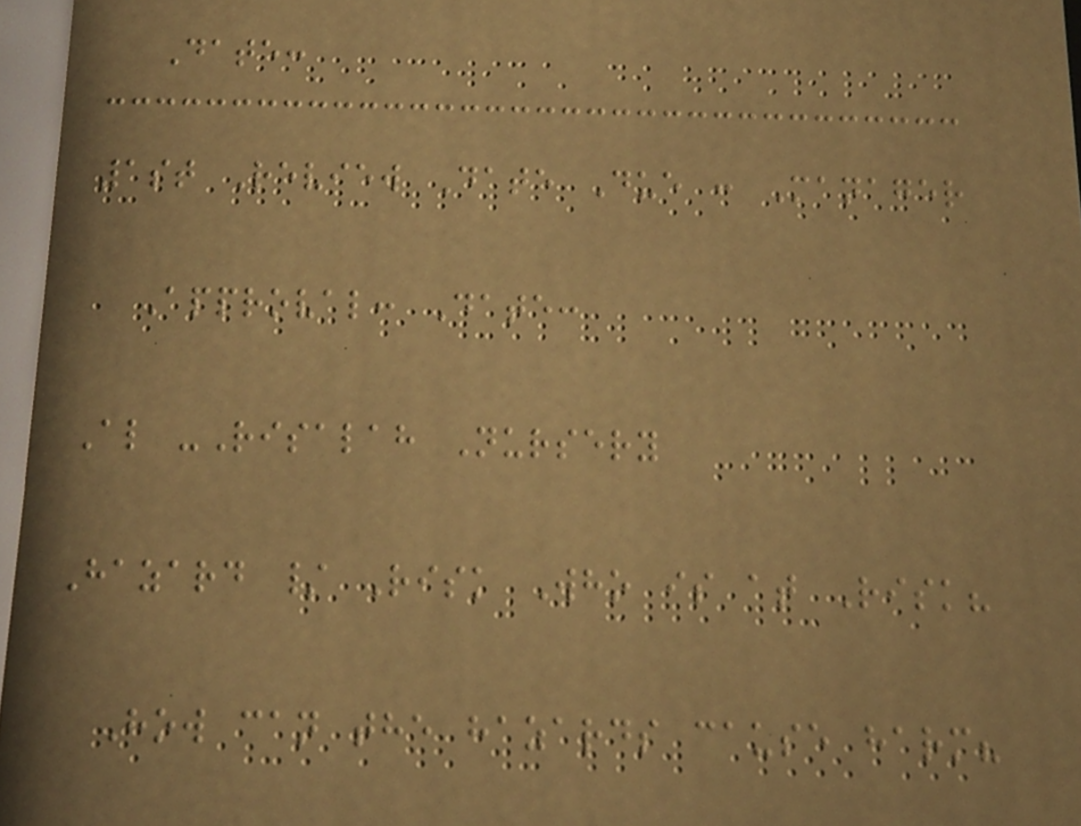Date:
1st Review Date Due : Manager
Approval: Date:
Al -Risalah Nursery
Hazard / Risk Who is at Risk?
How can the hazards cause harm?
